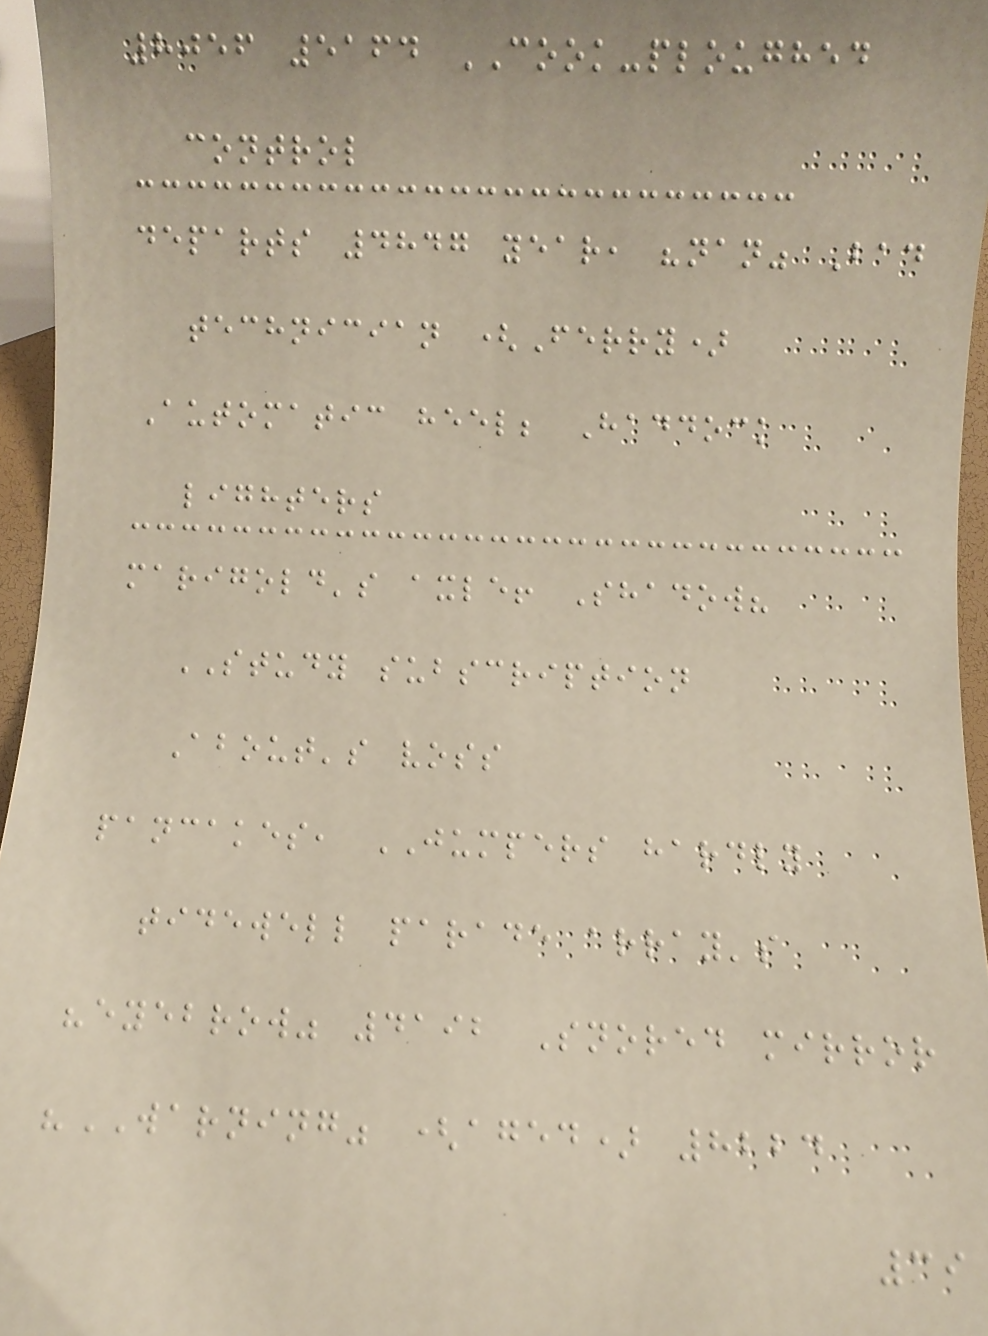8056 5164 COOK-ploughed
control
departs 4847 year, "nan" Bad
technician (Ferry)
Automatic heel; Haddock
lighters
marigold's axle! Shadow?
STUDY subscription
About's voss
pancakes, JUMPERS hardly
tidewell parade array's
"eyebrow" 4192 Snored mirror
"WARNING" (aged) 8224
39
